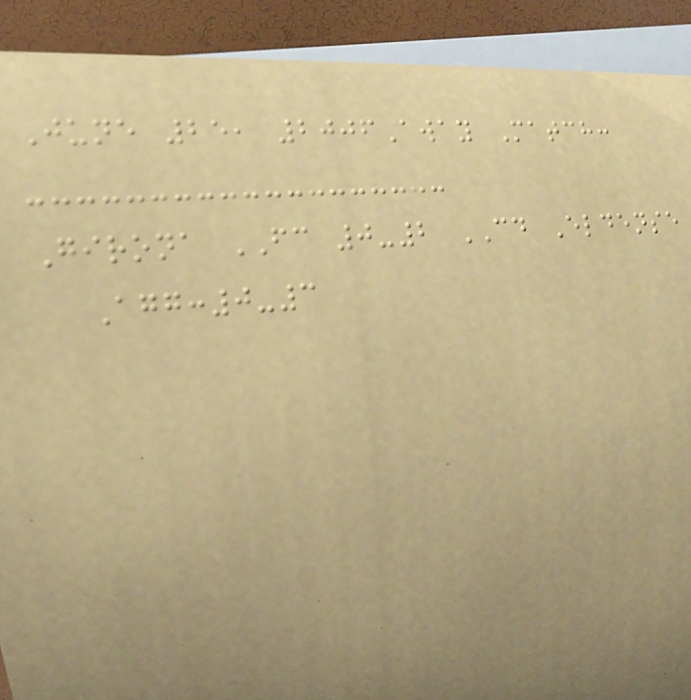June 25, 2006Away Match:
Girona FC 0-2 CD Eldense
Agg:0-3
